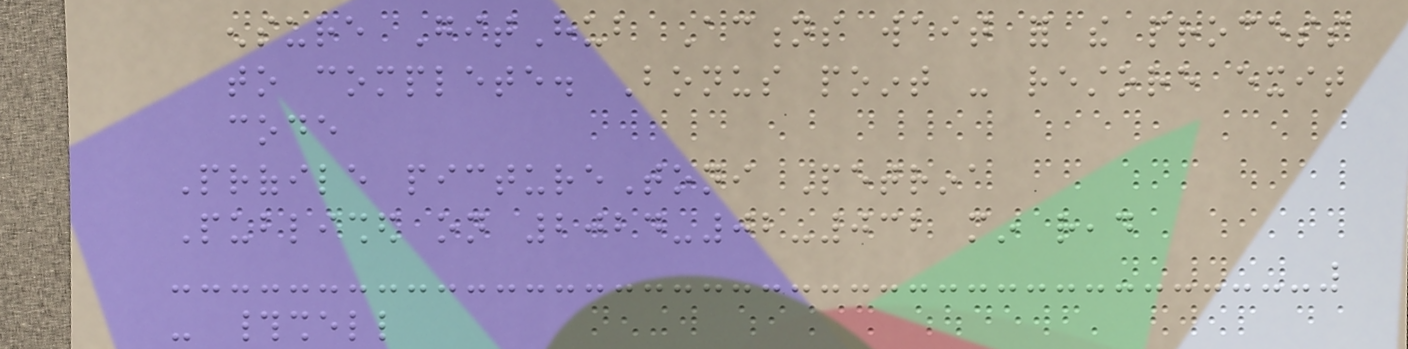ensure GitHub Actions wait for the process
to complete. Bonus point - restore exit
code
Profile pictureToni Petrina
Published on 2024-02-032 min read
- #shell
